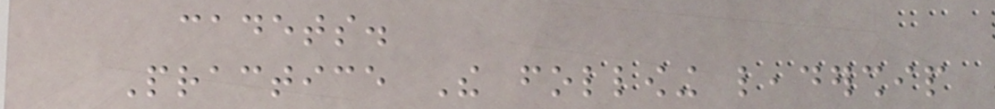cadets.
Practice The following leadership
